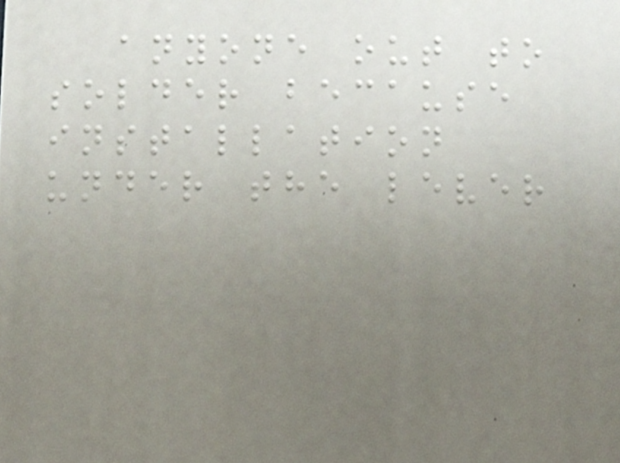anyone out to
solder because
installation
under the lever
